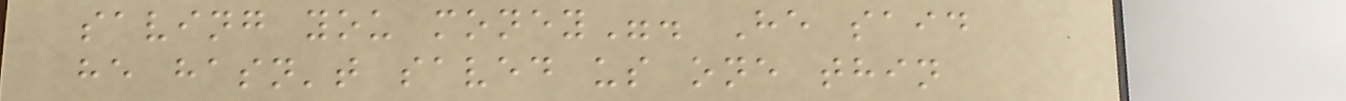saving you money". He said
he hasn't saved us one thin
